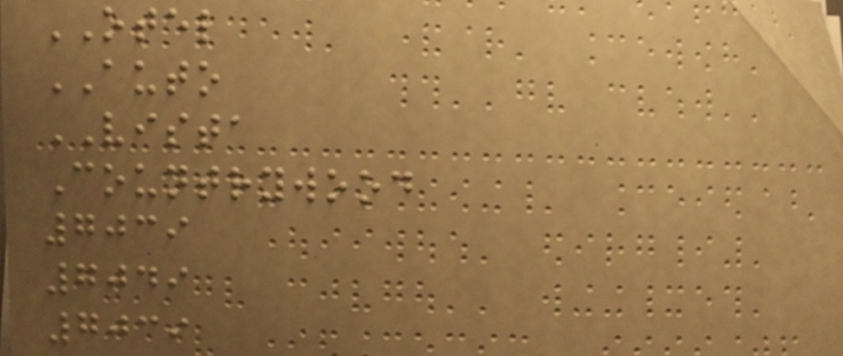OTEL
AUTO
VISTA
Countrywood
7039
7049
7039
